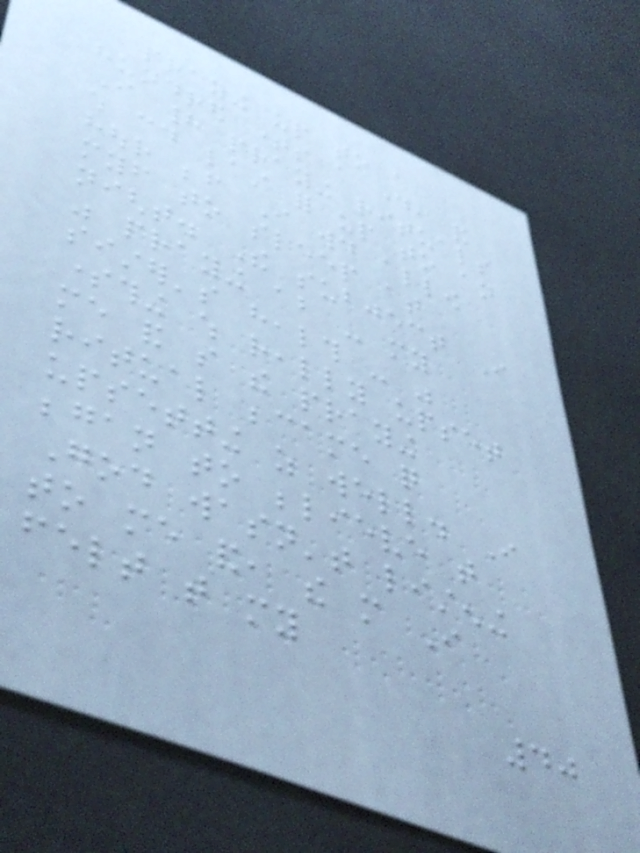praying up to a
hundred times a day, and
I had praying rituals
which could last for up to an
hour before I would allow
myself to sleep at
night. The subject I
was praying about - my
sister's health - was
something which really upset
me and so the praying
ritual became quite
upsetting as well. I
began to believe that
God wasn't listening
to me and, the more I
felt that my
40
